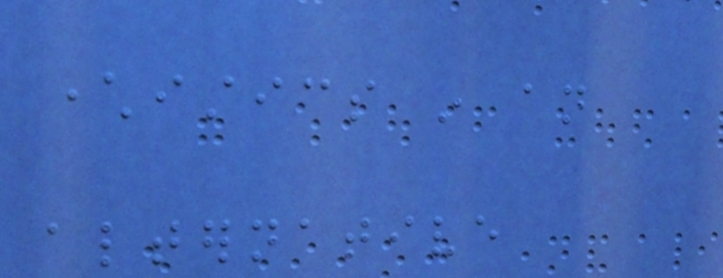characteristics in an
alternative
